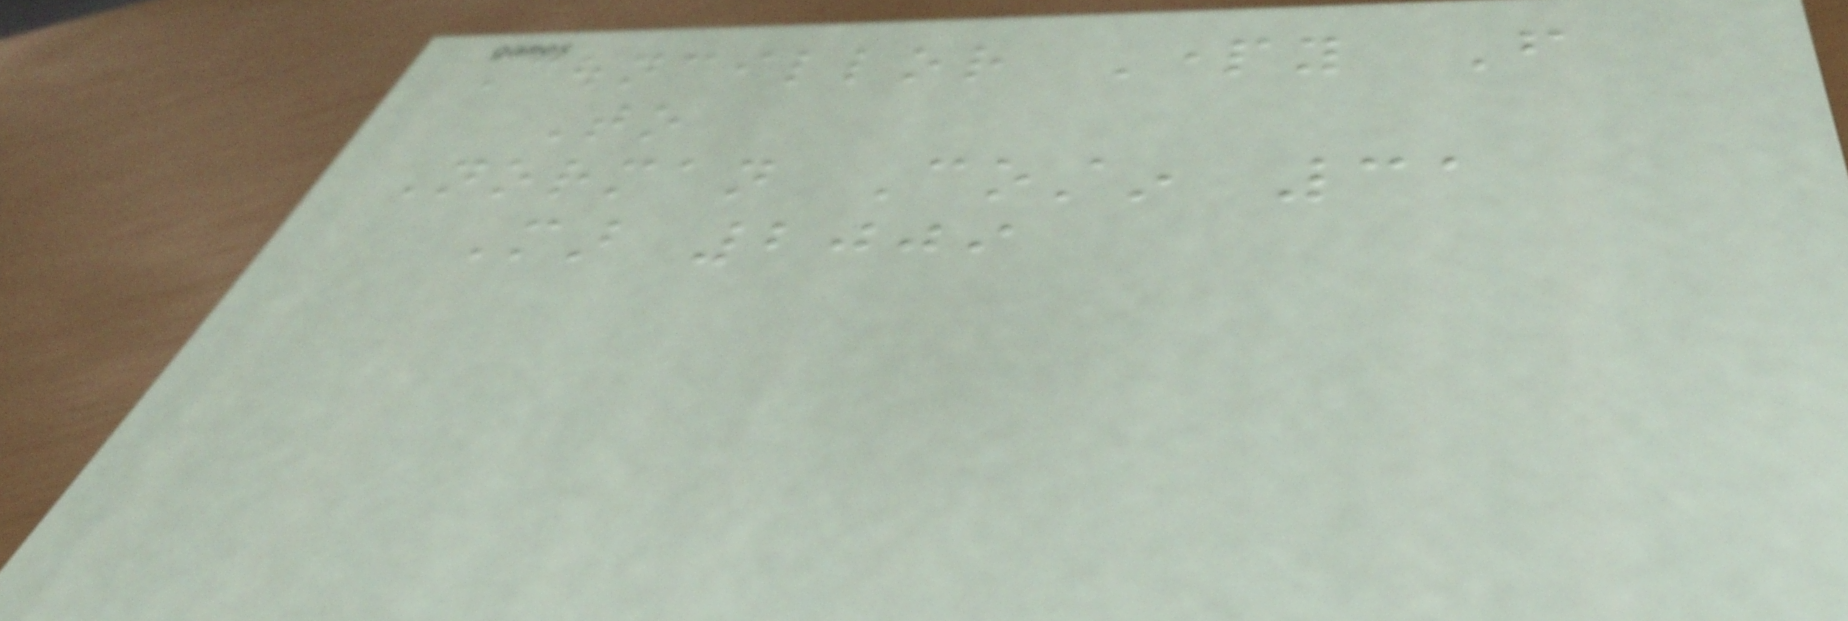Councillor Party From
To
Norman Costin 31
Mar 2009
